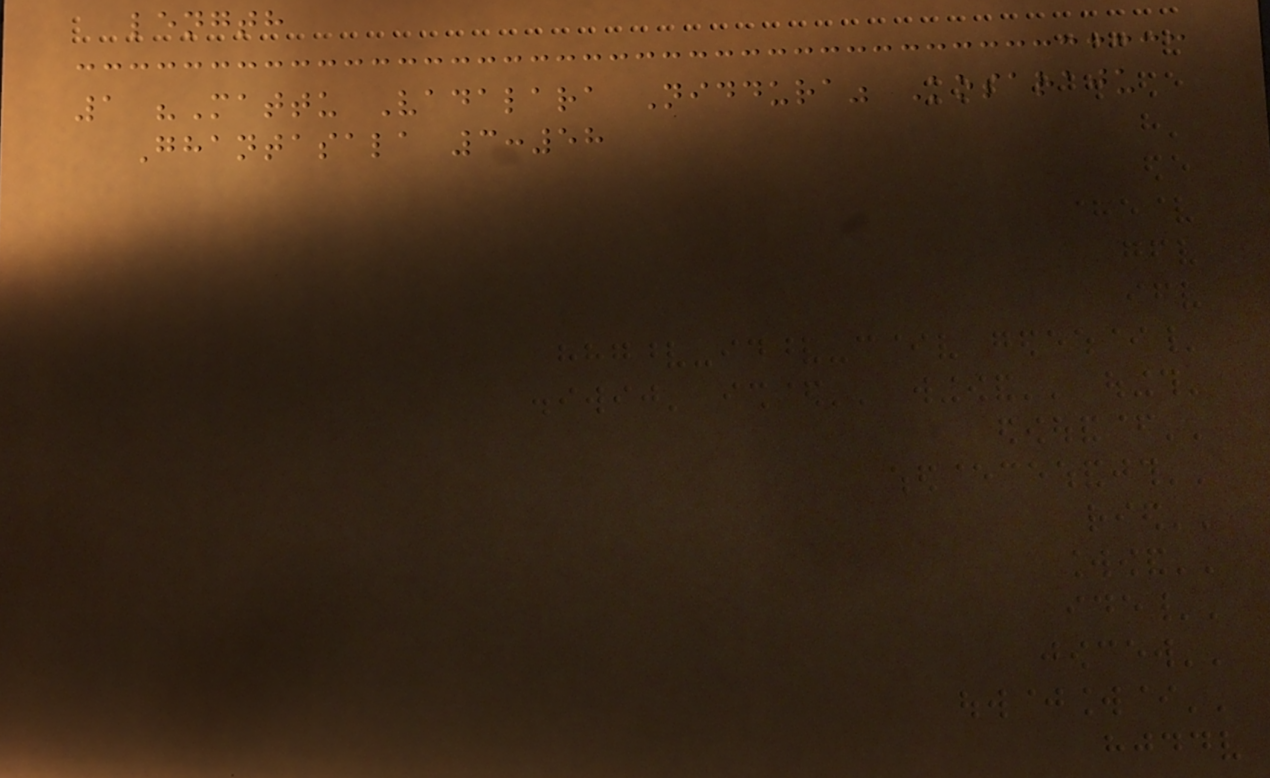length
1 "Mattu Vadalara Niddura" Kosaraju
Ghantasala 3:58
